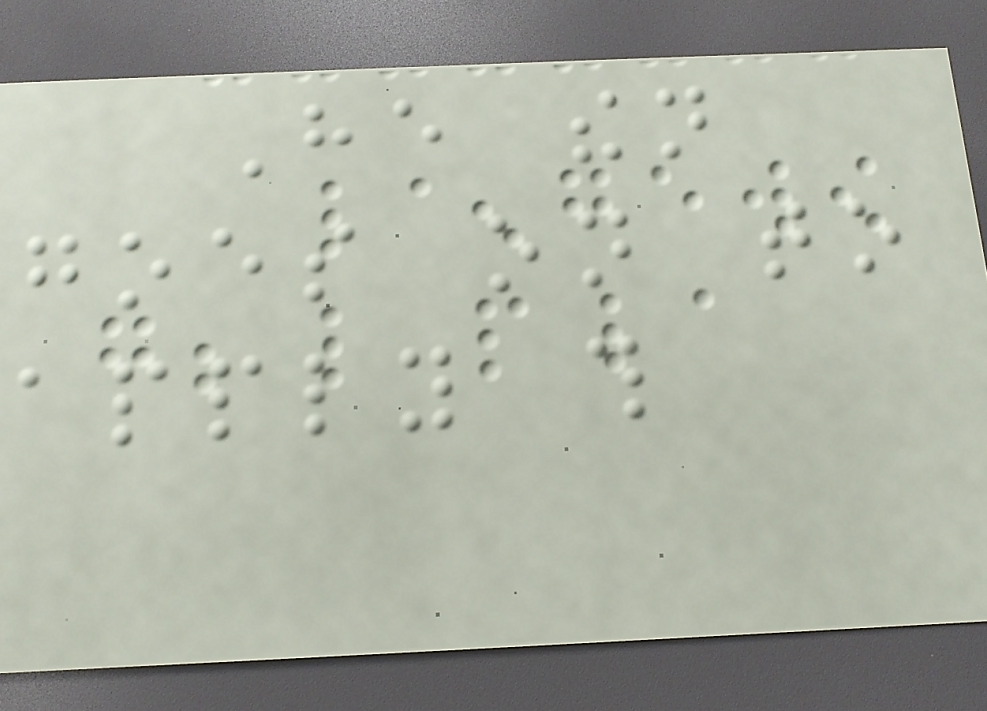He then
goes on to
apply this
